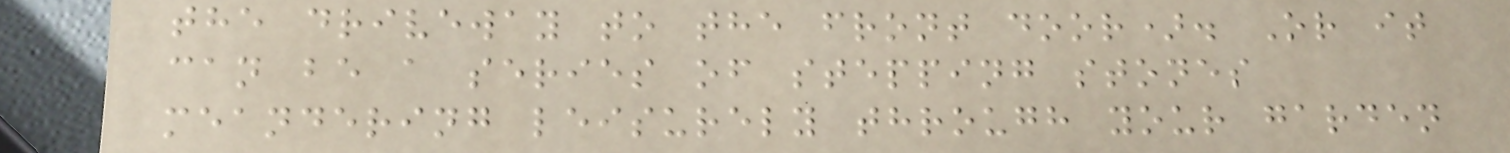the driveway to the front door). Or it
can be a series of stepping stones
meandering leisurely through your garden
